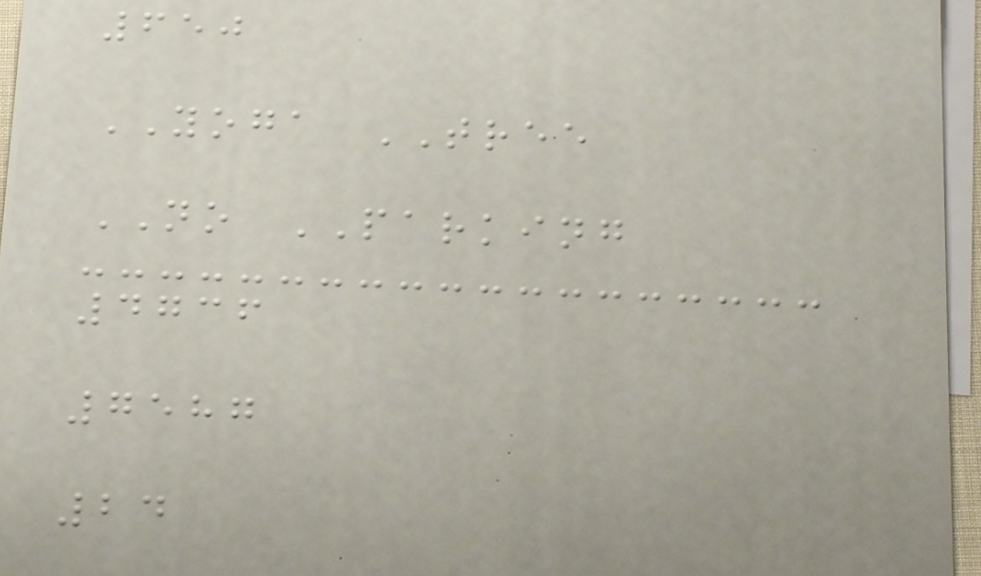650
YOGA TREE
NO PARKING
4736
7587
24
